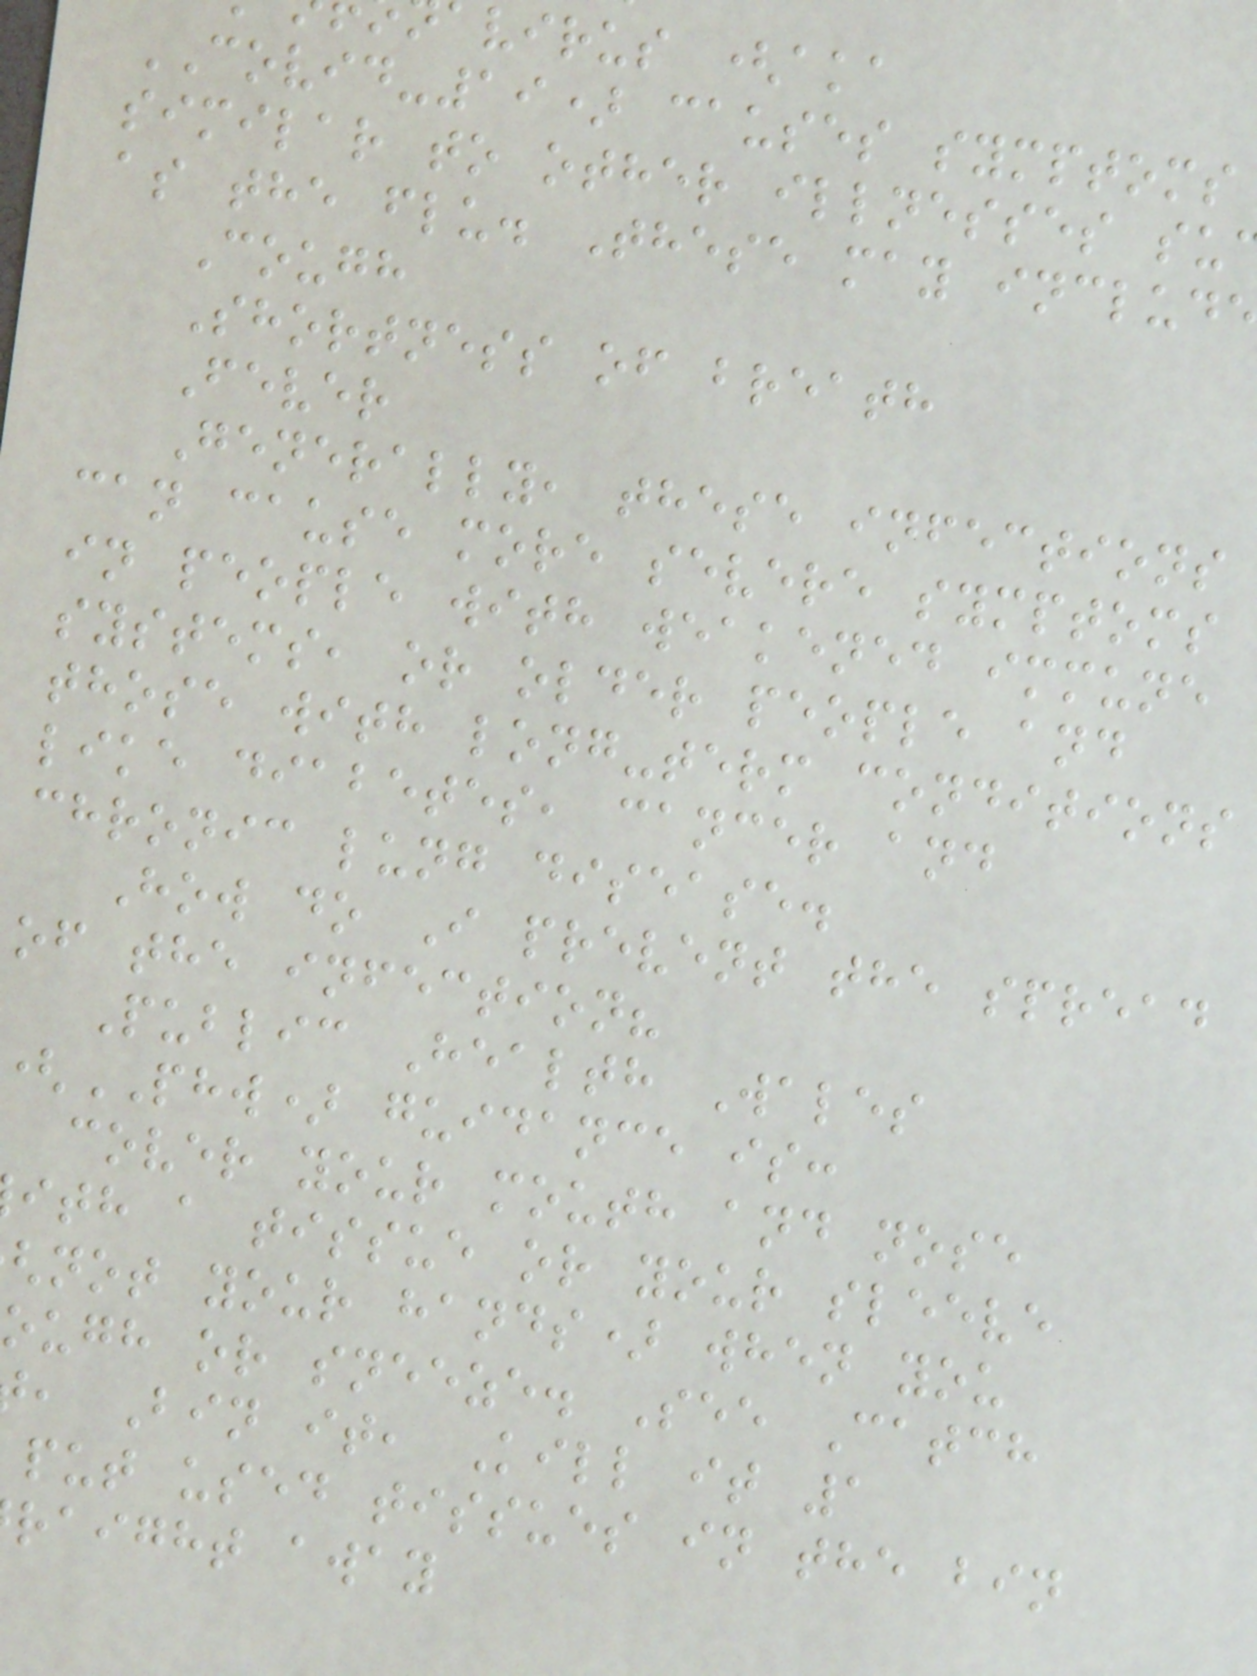virus (aka
COVID-19) causes symptoms
similar to other illnesses su
as the flu. These may includ
Cough
Shortness of breath
Fever
Generally, these infections
can cause more severe symptoms
in people with weakened immune
systems, or older people and
those with long-term conditions
like diabetes, cancer and
chronic lung disease.
How do I prevent the spread
of the infection?
Public Health Wales
PHW) guidance is:
cover your mouth and nose
ith a tissue or your sleeve
not your hands) when you
ough or sneeze. See Catch
, Bin it, Kill it 1
put used tissues in the bin
raight away
